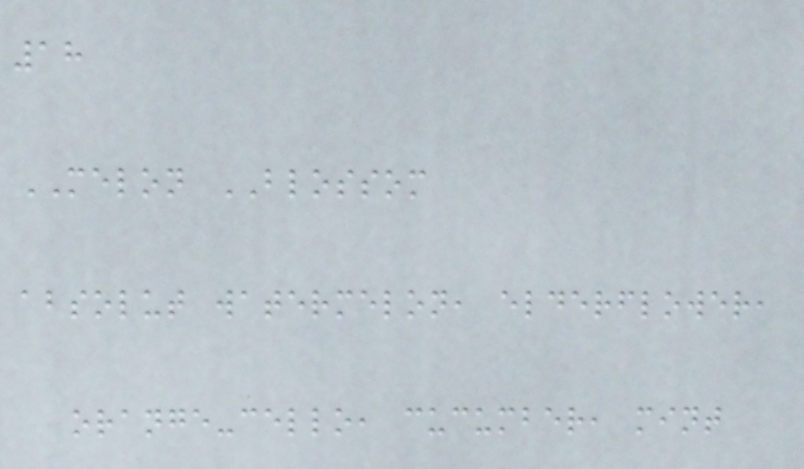18
MELON BLOSSOM
absolut watermelon, elderflower,
orange-cello, cucumber, mint
